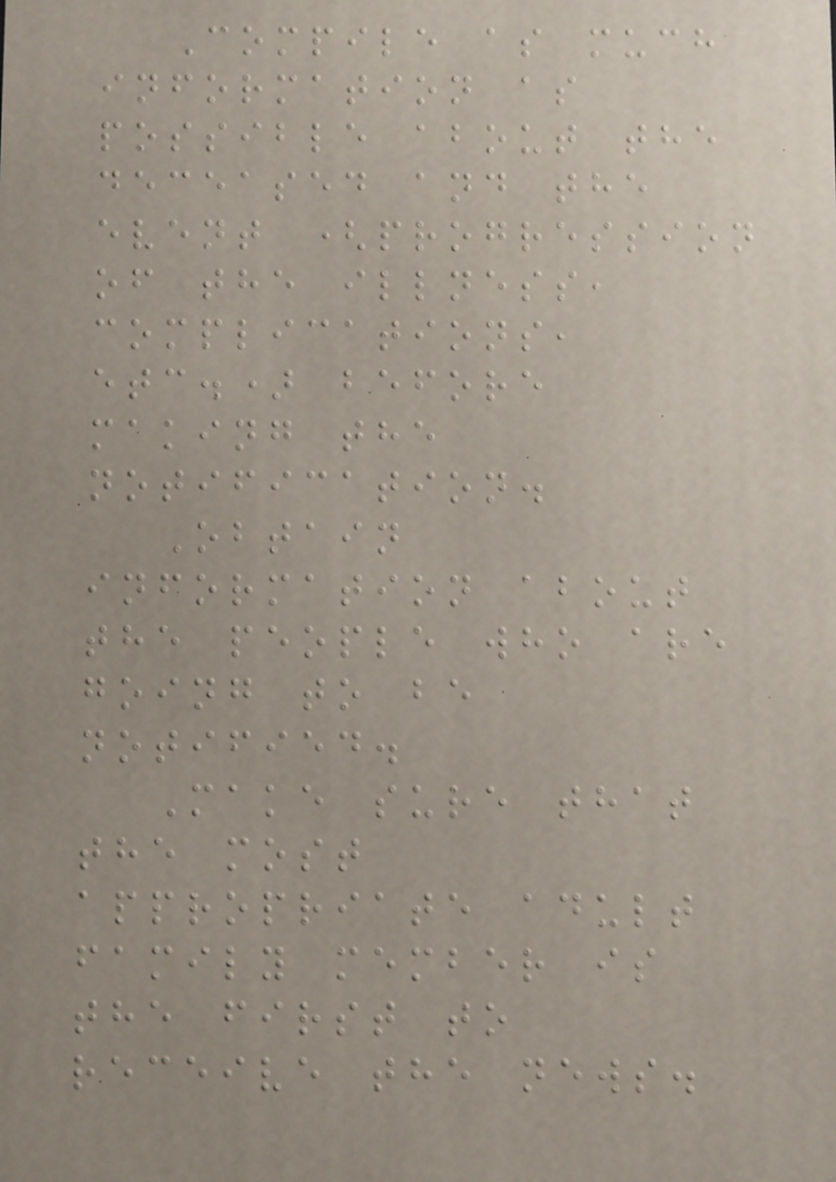Compile as much
information as
possible about the
deceased and the
event (progression
of the illness,
complications,
etc.) before
making the
notification.
Obtain
information about
the people who are
going to be
notified.
Make sure that
the most
appropriate adult
family member is
the first to
receive the news.
